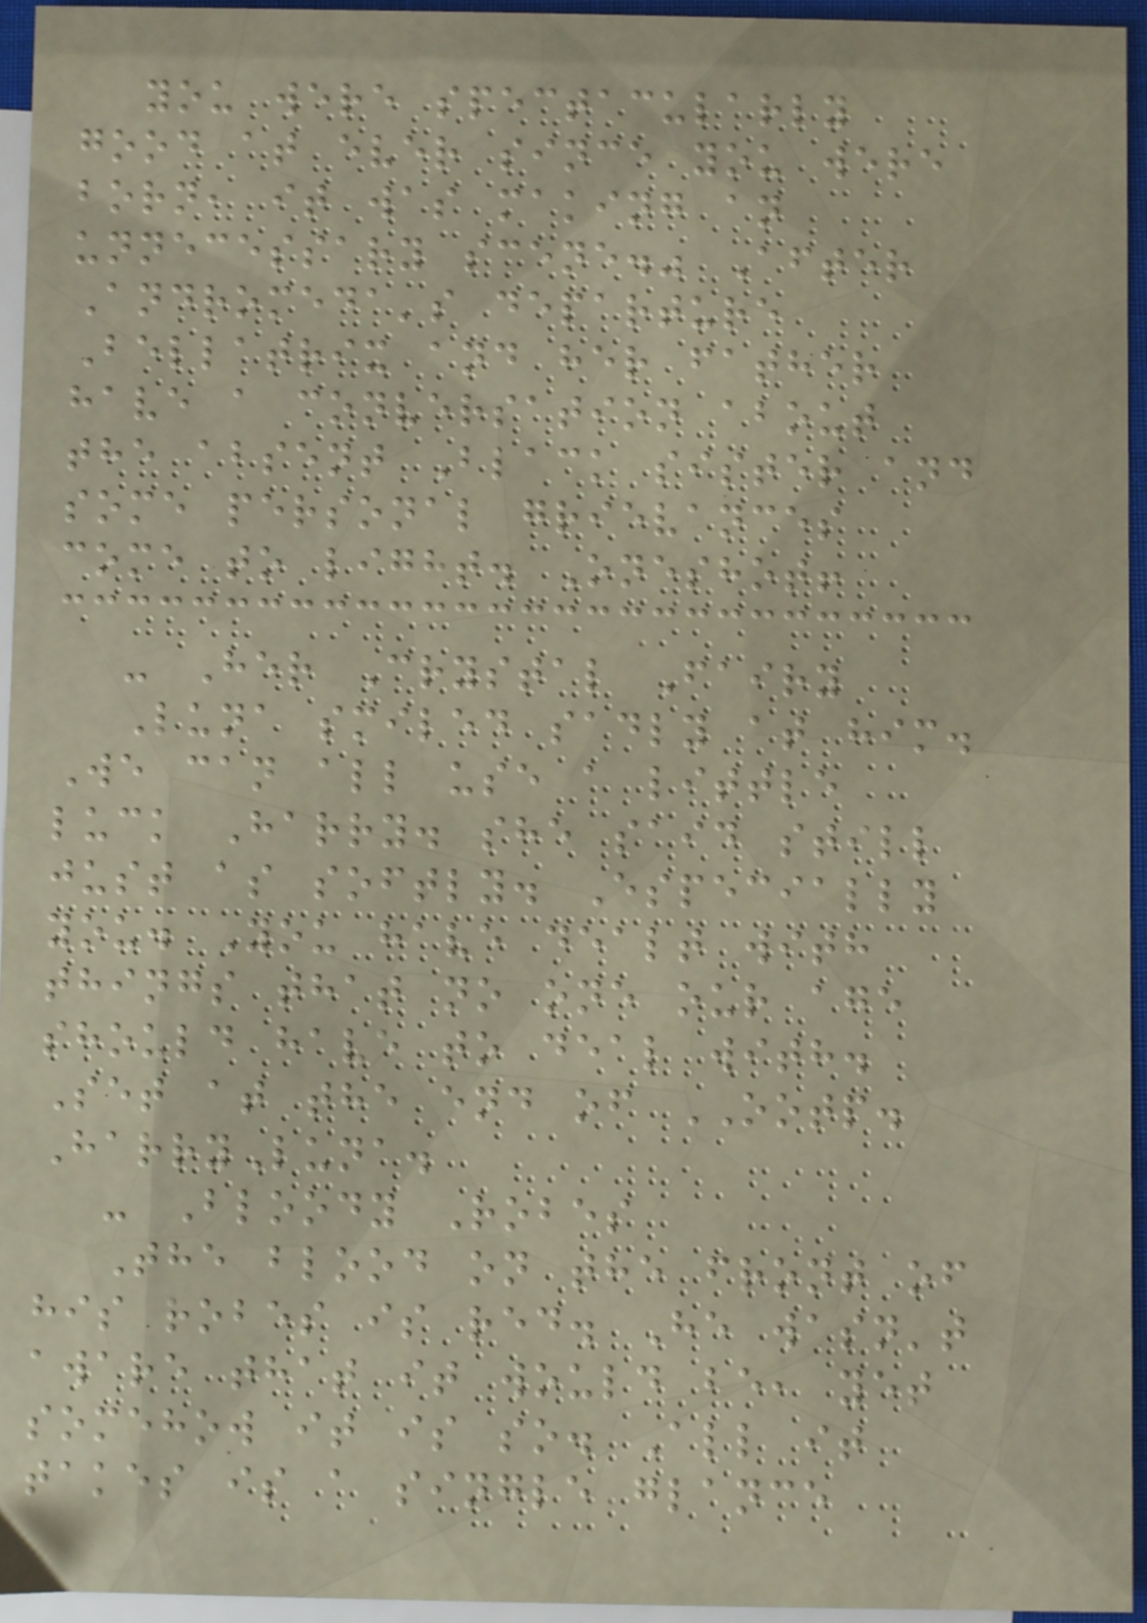you were spectacularly
good at ever since you were
born, it was making an
unnecessary scene." After
Andromeda's departure
Bellatrix and her father
have a conversation about
the absent Black sister and
some personal grievances
come to light. Oneshot!
- Her Crystal Fairy
Luna smiled sadly at him.
We can all use a little
luck Harry. she said still
just as softly. Especially
you. You have dealt with
things that no one our age
should have to deal with.
Set at the end of OOTP.
HarryLuna.
- Bloody Robes
The blood on the front of
his robes is red. He wasn't
aware that it would be, yet
somehow it is so. All it
takes is a single glance
